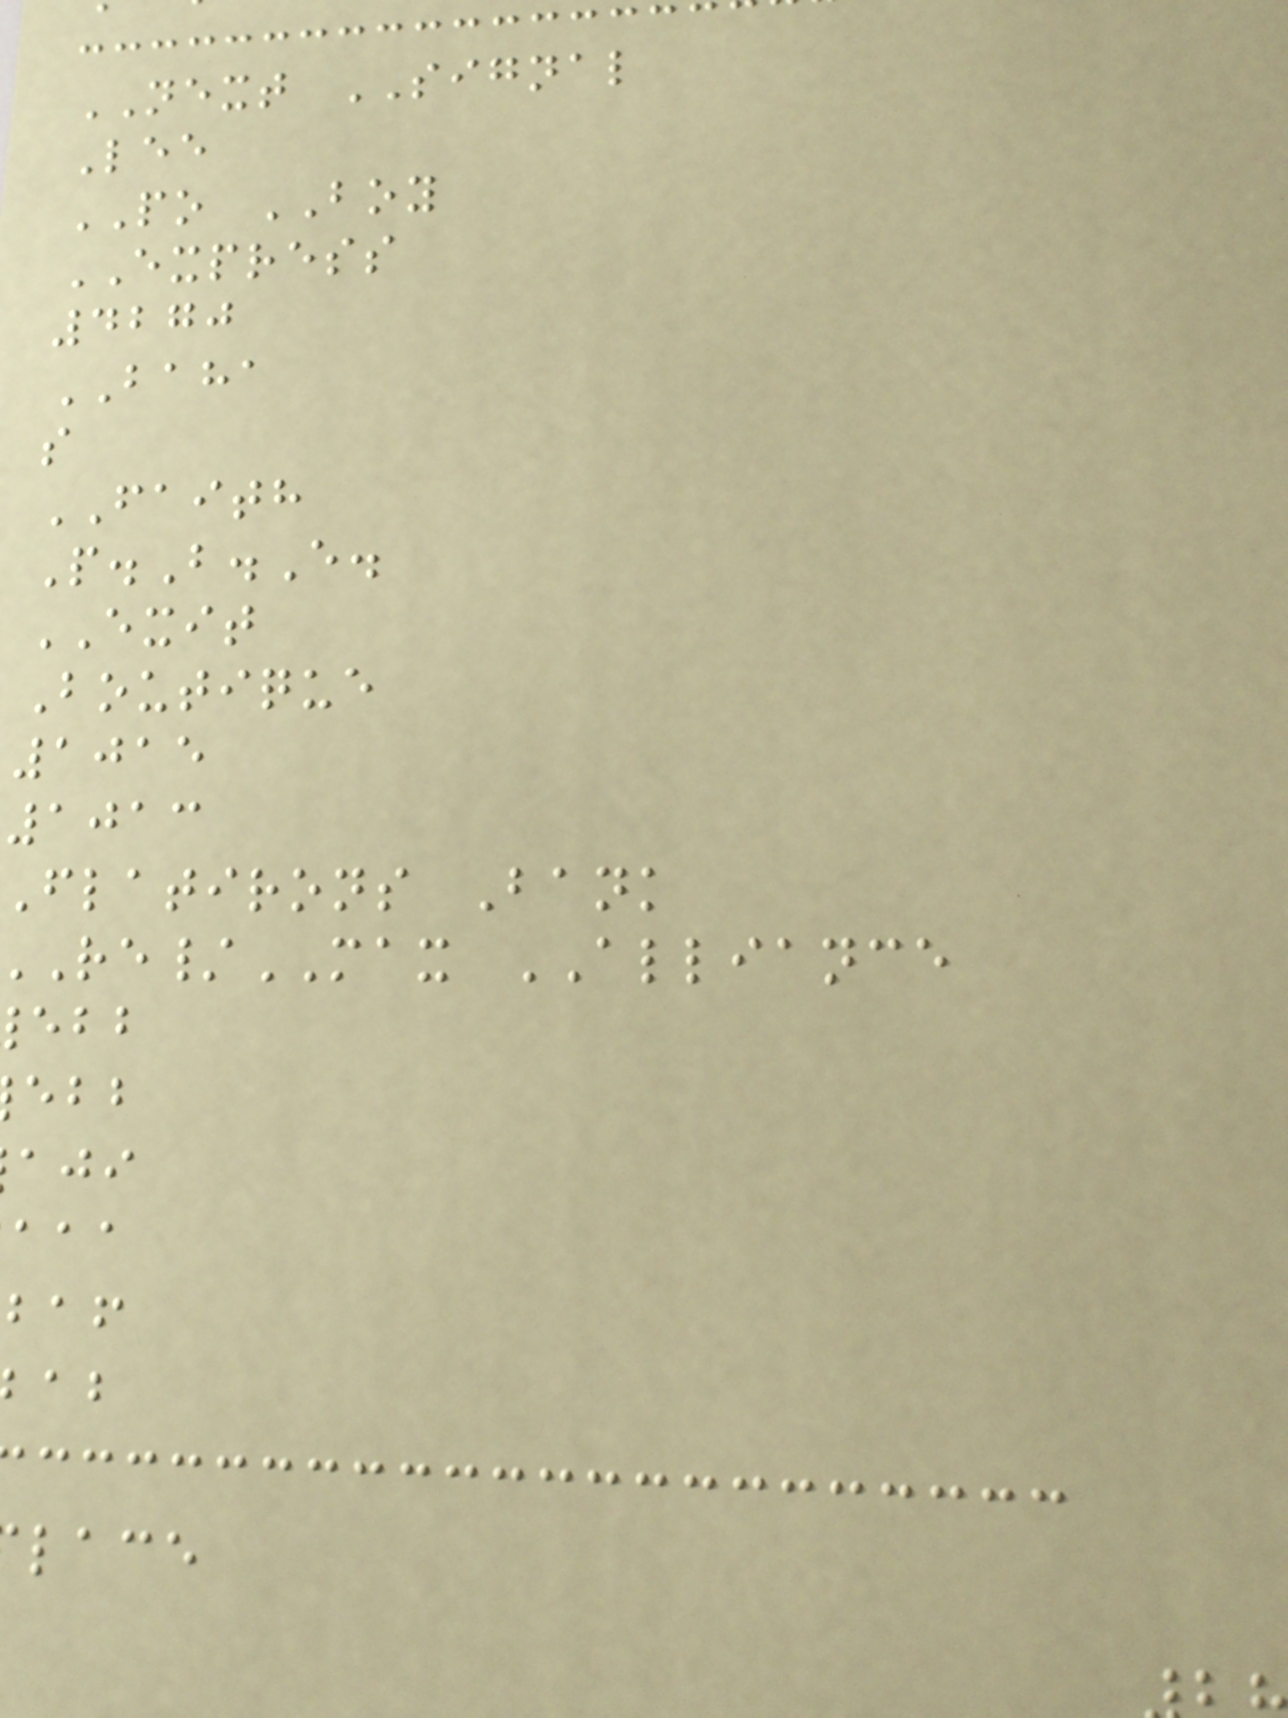NEXT SIGNAL
Lee
PO BOY
EXPRESS
4270
BAHA
s
FAITH
P.B.E.
EXIT
Boutique
1015
1013
Flatirons Bank
/MAX ALLIANCE
lace
